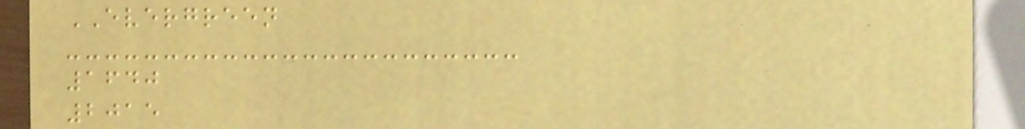EVERGREEN
1640
2015
